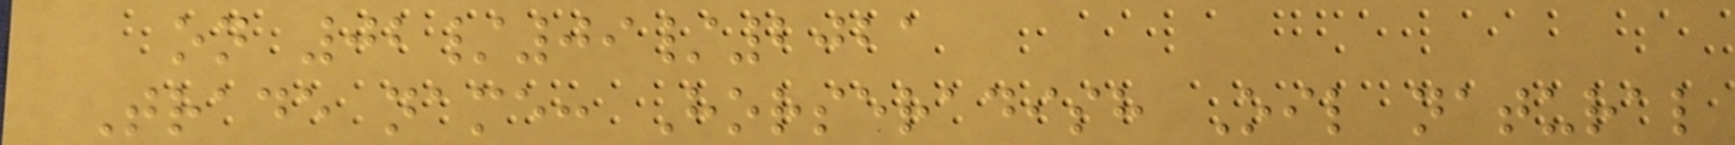on 02/09/2021
Trade name: Horseradish Oil natural
